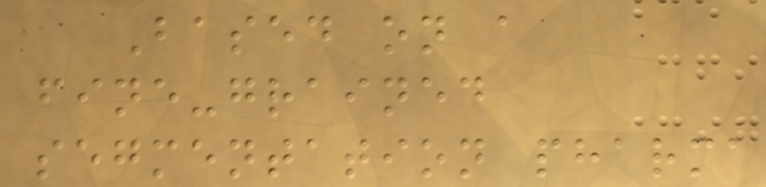Based on a
fine-grained
segmentation pharma
